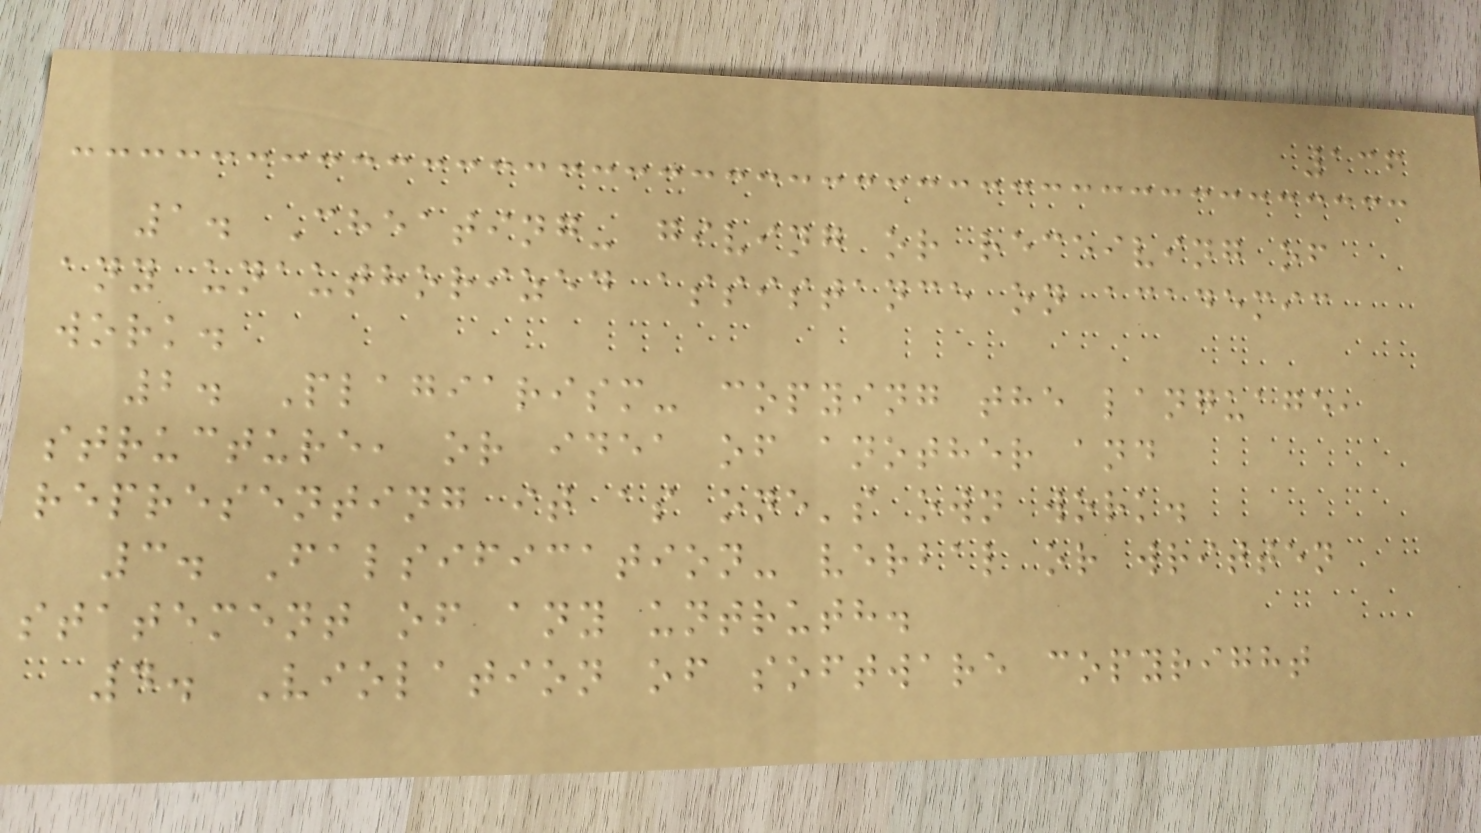136
1. Cheating- giving or receiving of
any unauthorized assistance on academic
work.
2. Plagiarism- copying the language,
structure, or idea of another and
representing it as one's own work.
3. Falsification- verbal or written
statement of any untruth.
4. Violation of software copyright
